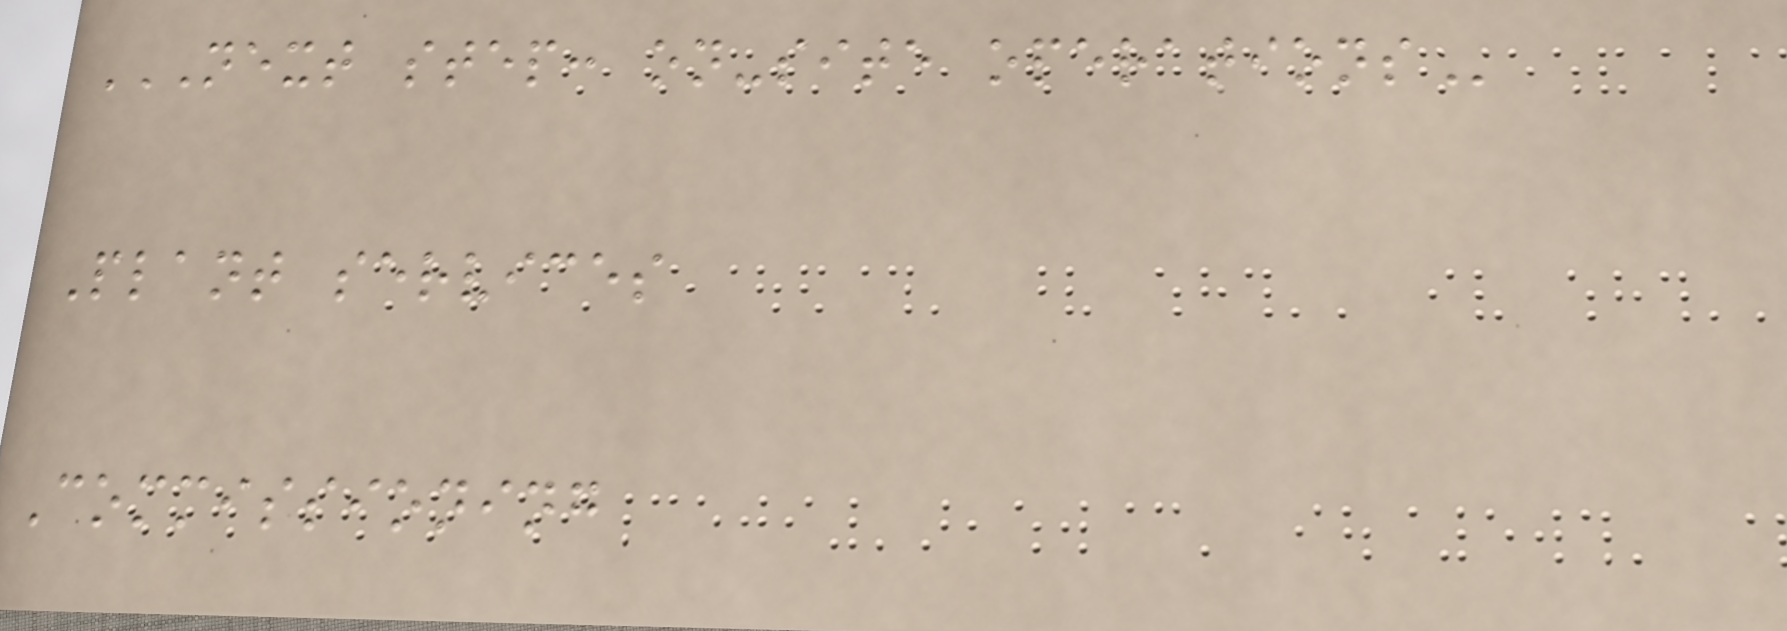NEXT STEP: ON-SITE OPERATIONS
Plant services
Commissioning
